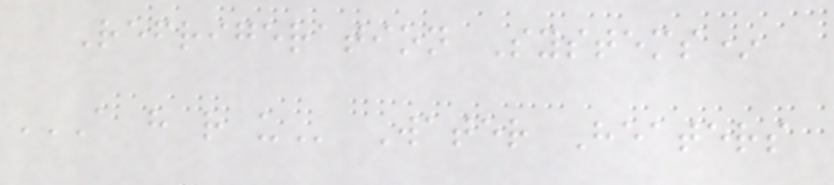Refrigeration Systems*
A H R U Water Heaters
